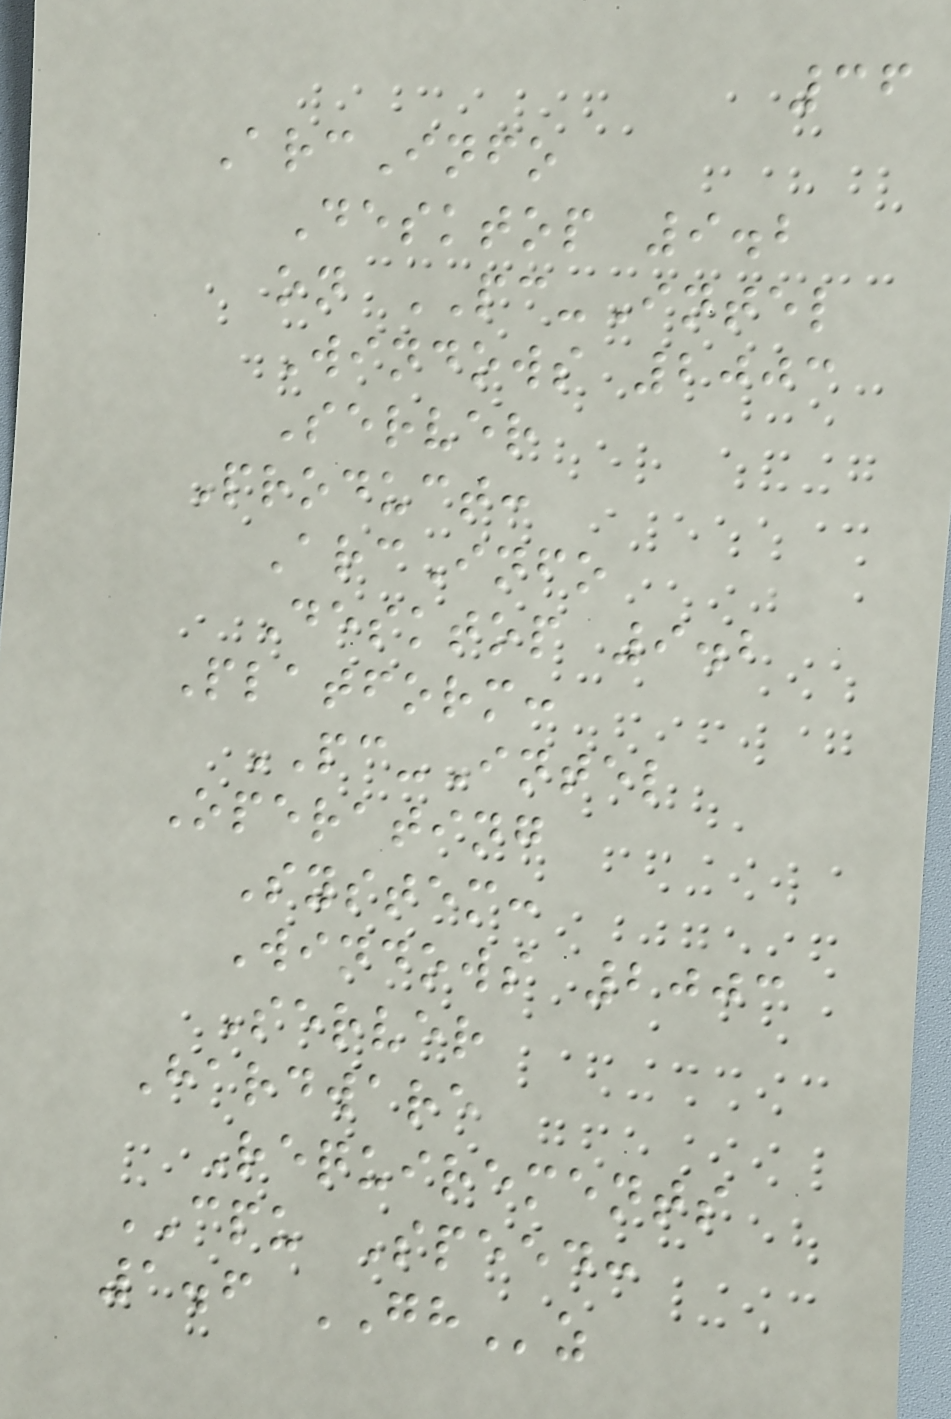36
ArcInfo
Desktop 9.2
on PC-Intel
Windows 2003
Server
Product:
ArcInfo
Desktop 9.2
Platform:
PC-Intel
Operating
System:
Windows 2003
Server
Hardware
Requirements
CPU Speed:
1.6 GHz
